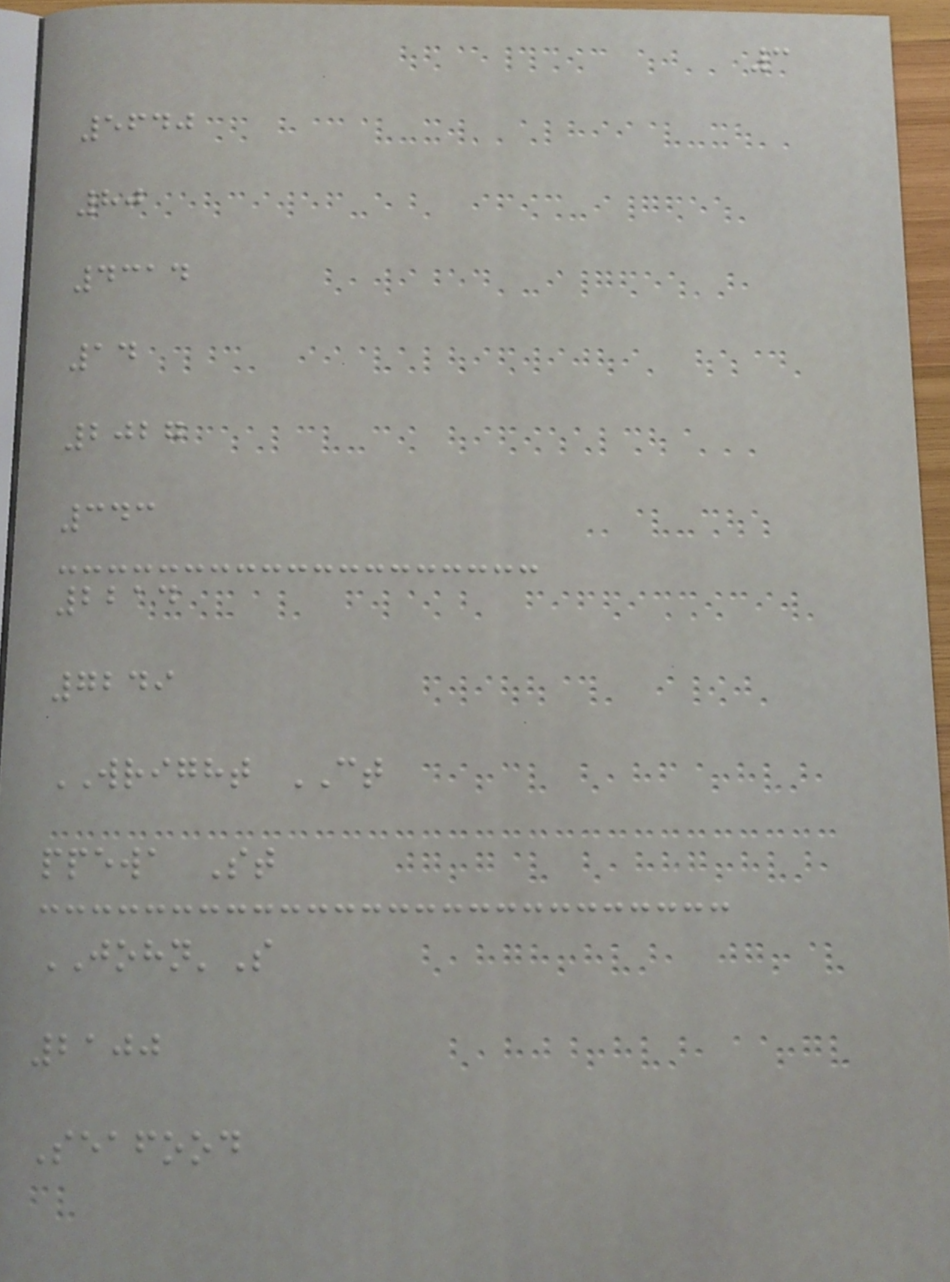3
5640
80
4314
14
2027
343
2214
7249
WRIGHT CT
ppewa St
JOHN'S
2100
Seafood
